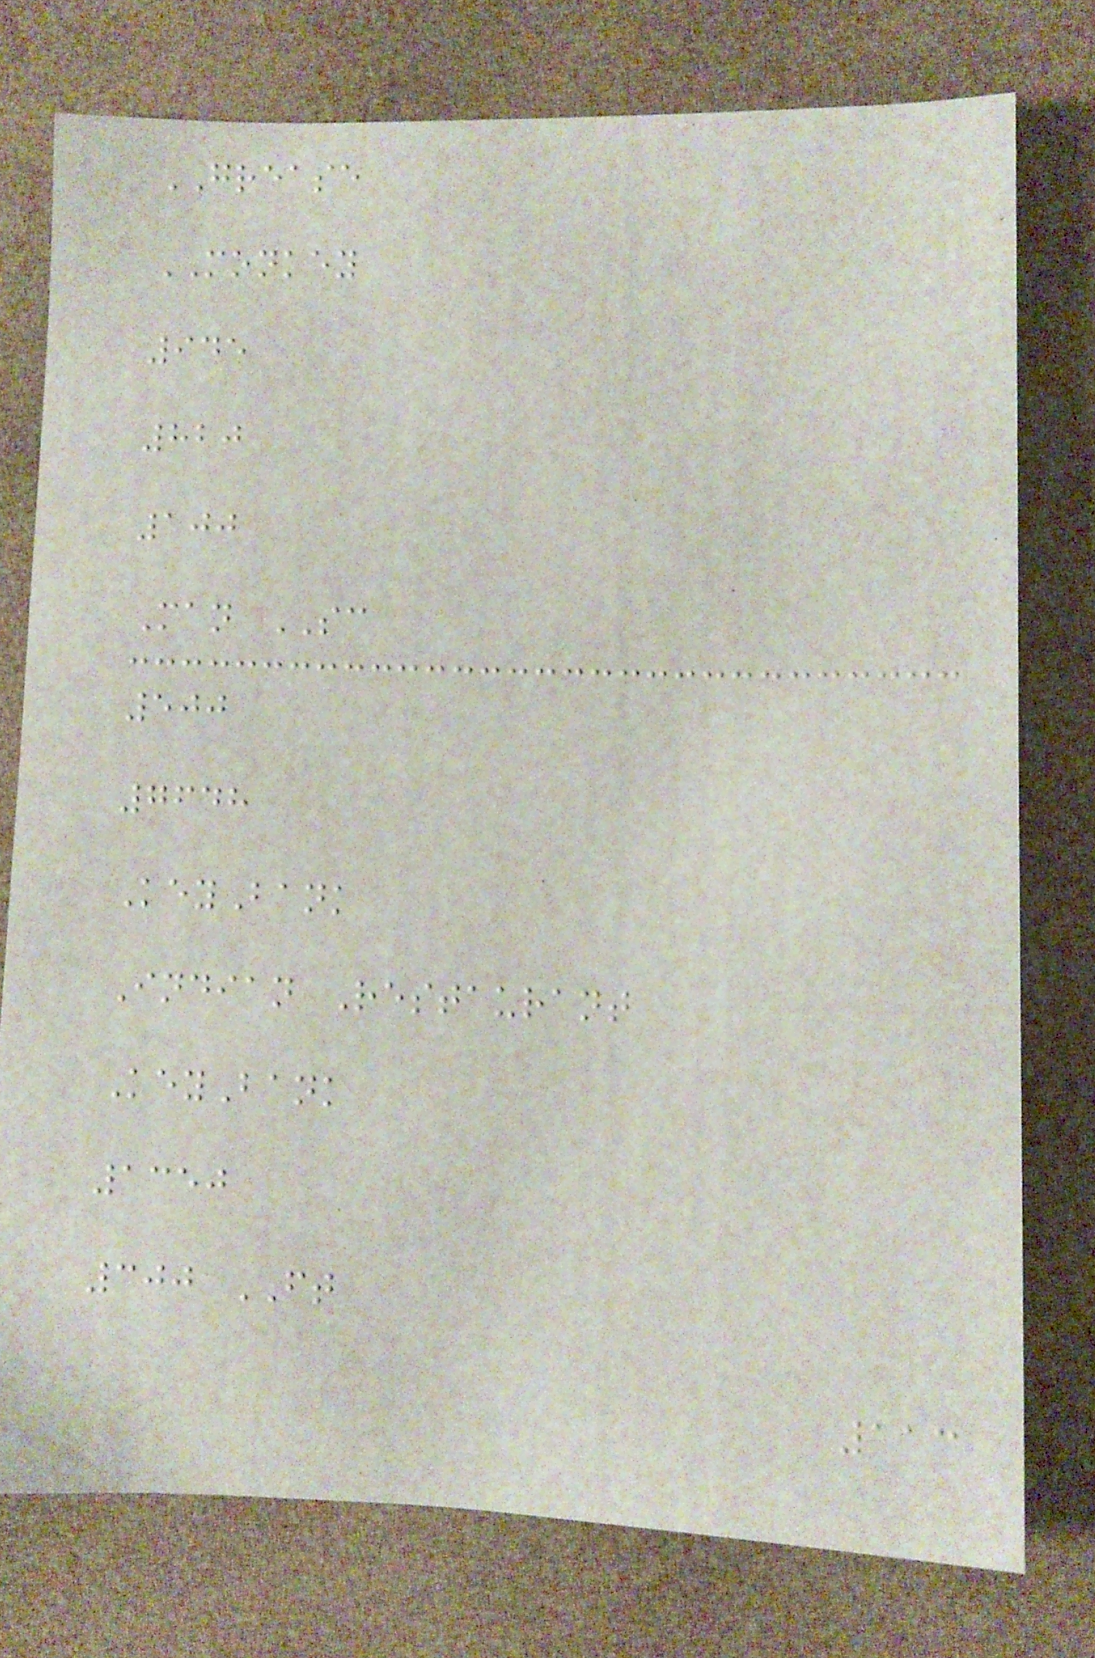GREASE
MONKEY
945
820
100
Man SC
500
7648
KeyBank
Indian Restaurant
KeyBank
1350
300 FT
113
